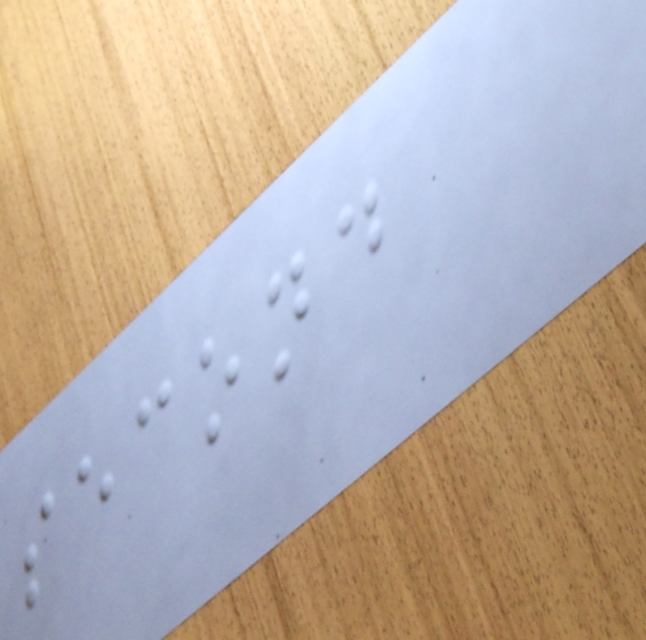second
